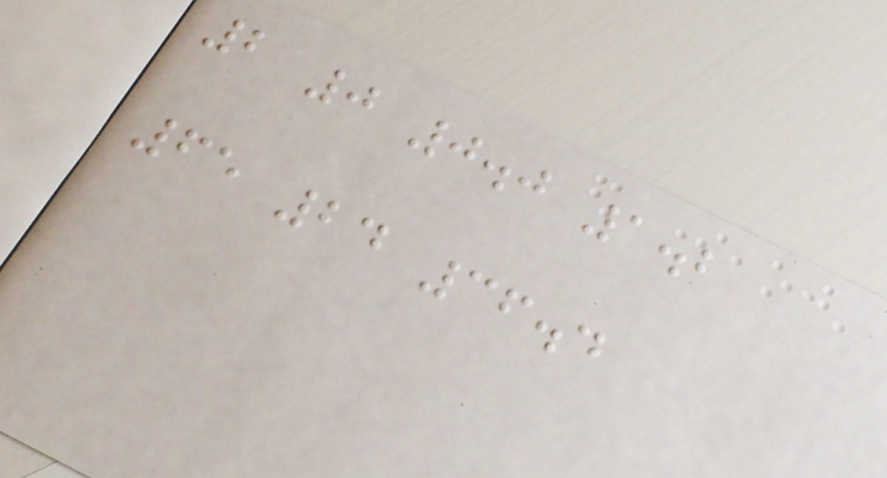2 0 0.0 1.2
65 24 36.4
